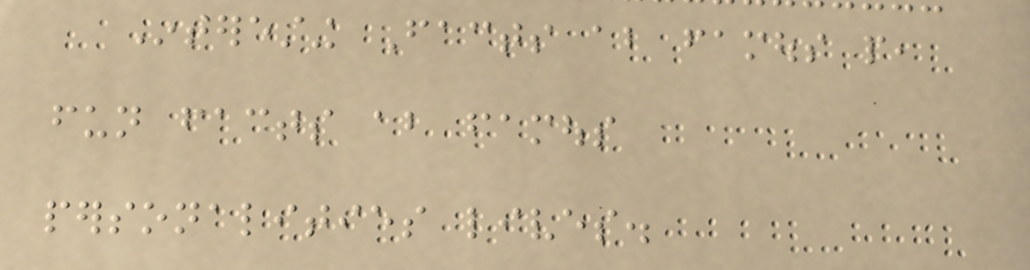Interesting Facts about famous people,
fun facts about famous
personalities lives.
